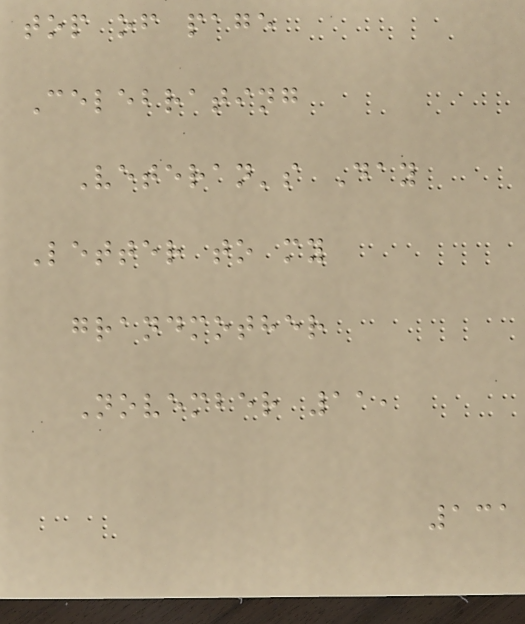top of page
Celebrating
Veteran's Day
Letter to my
grandmother
November 11,
131
